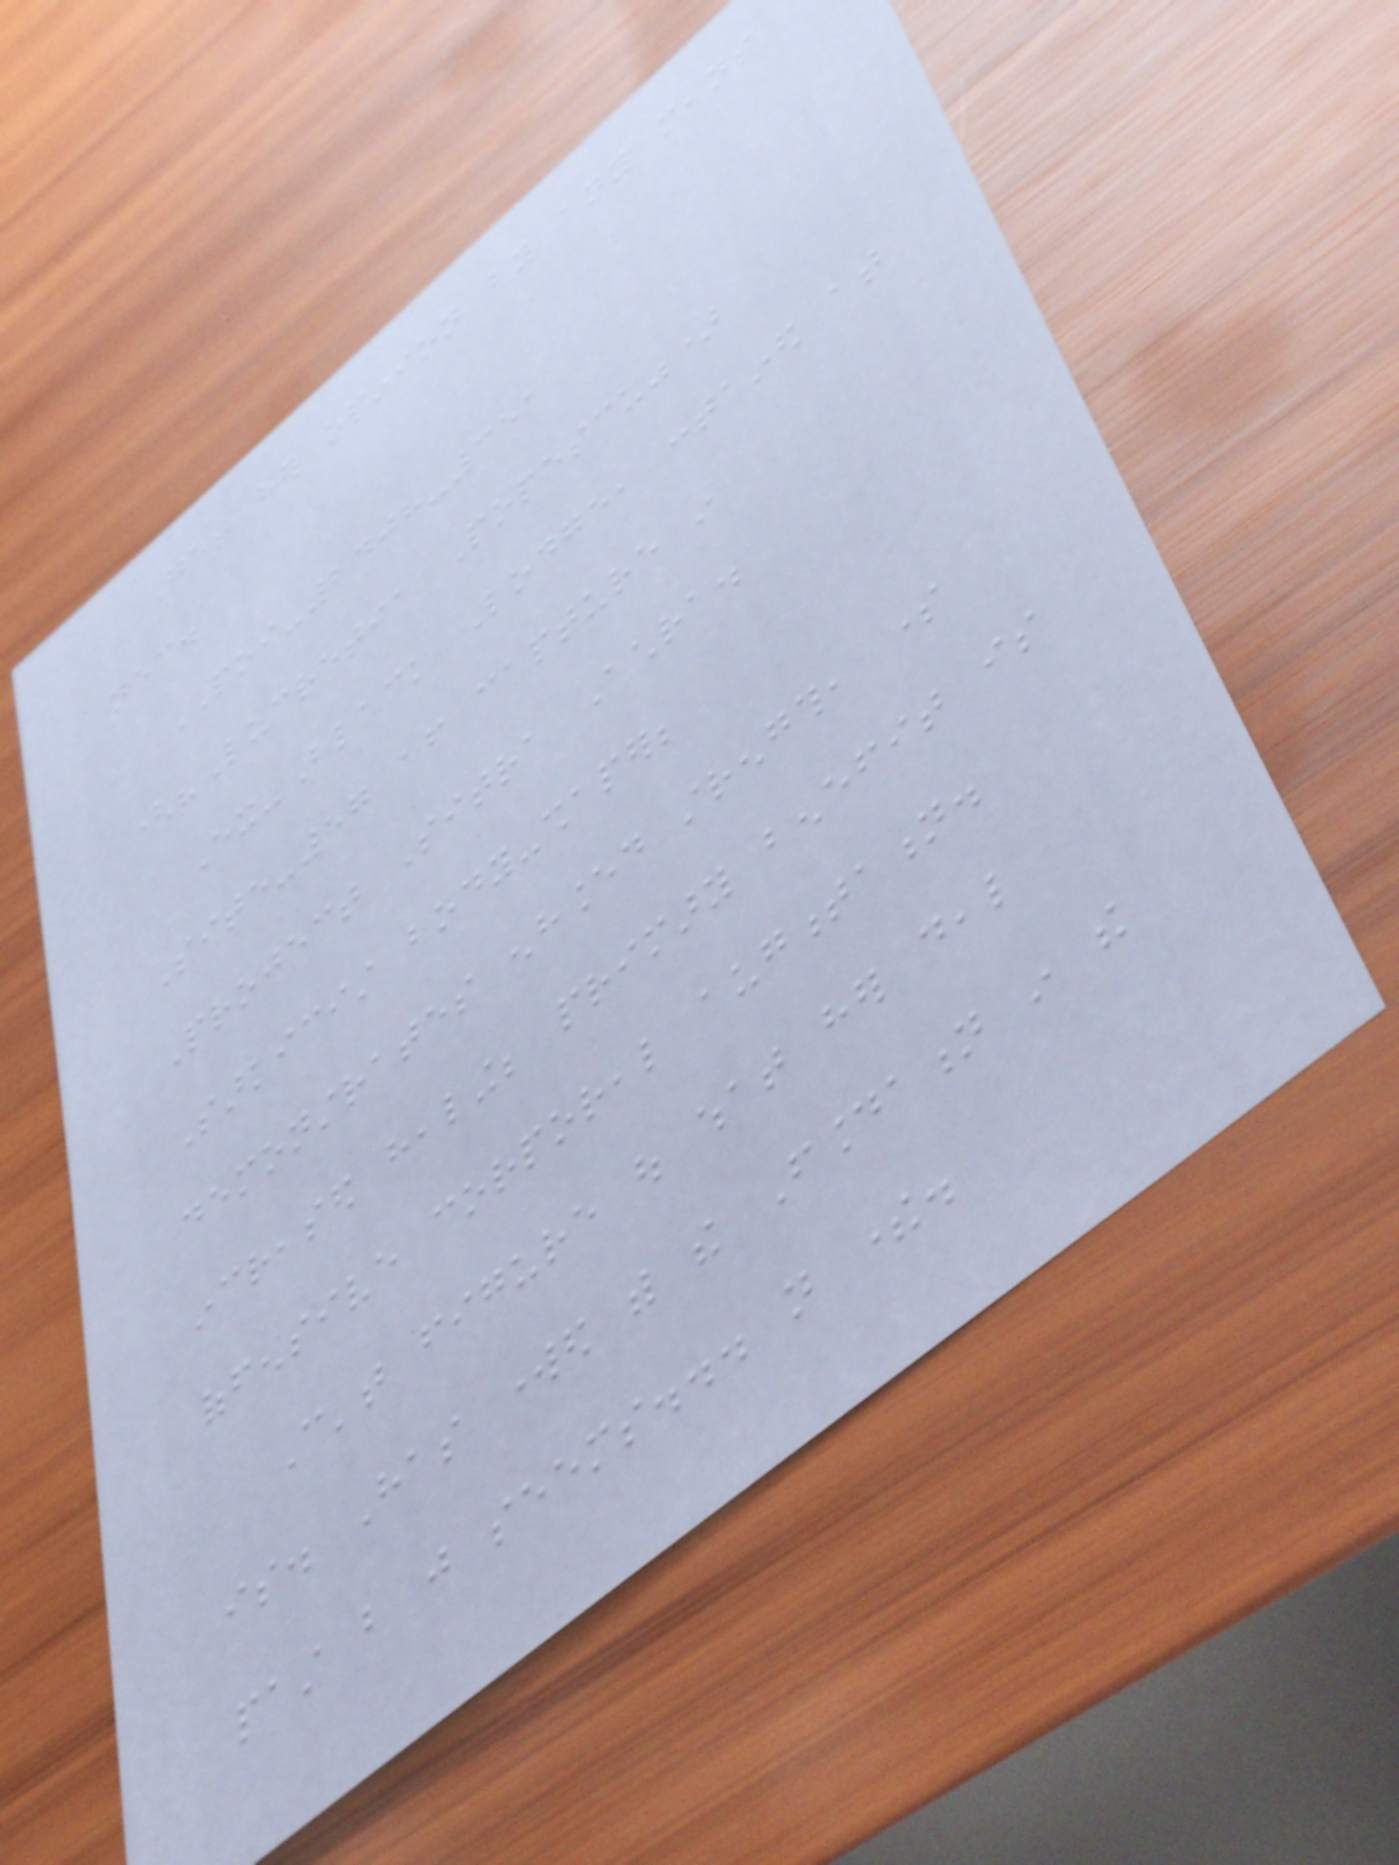Get her opinion by any means
necessary.
POI-2408-351
("Lucretia Popescu")
Ex-Black Lodge, contained at
Site-57 after capture in
Project Sitra Achra.
Sarkicist body-shaper;
demonstrates enhanced strength, some
increased healing; primary benefit is
offensive corporeal augmentation.
Can't figure out what her deal
is. Has worked with the Foundation in the
past but just seems... not there.
